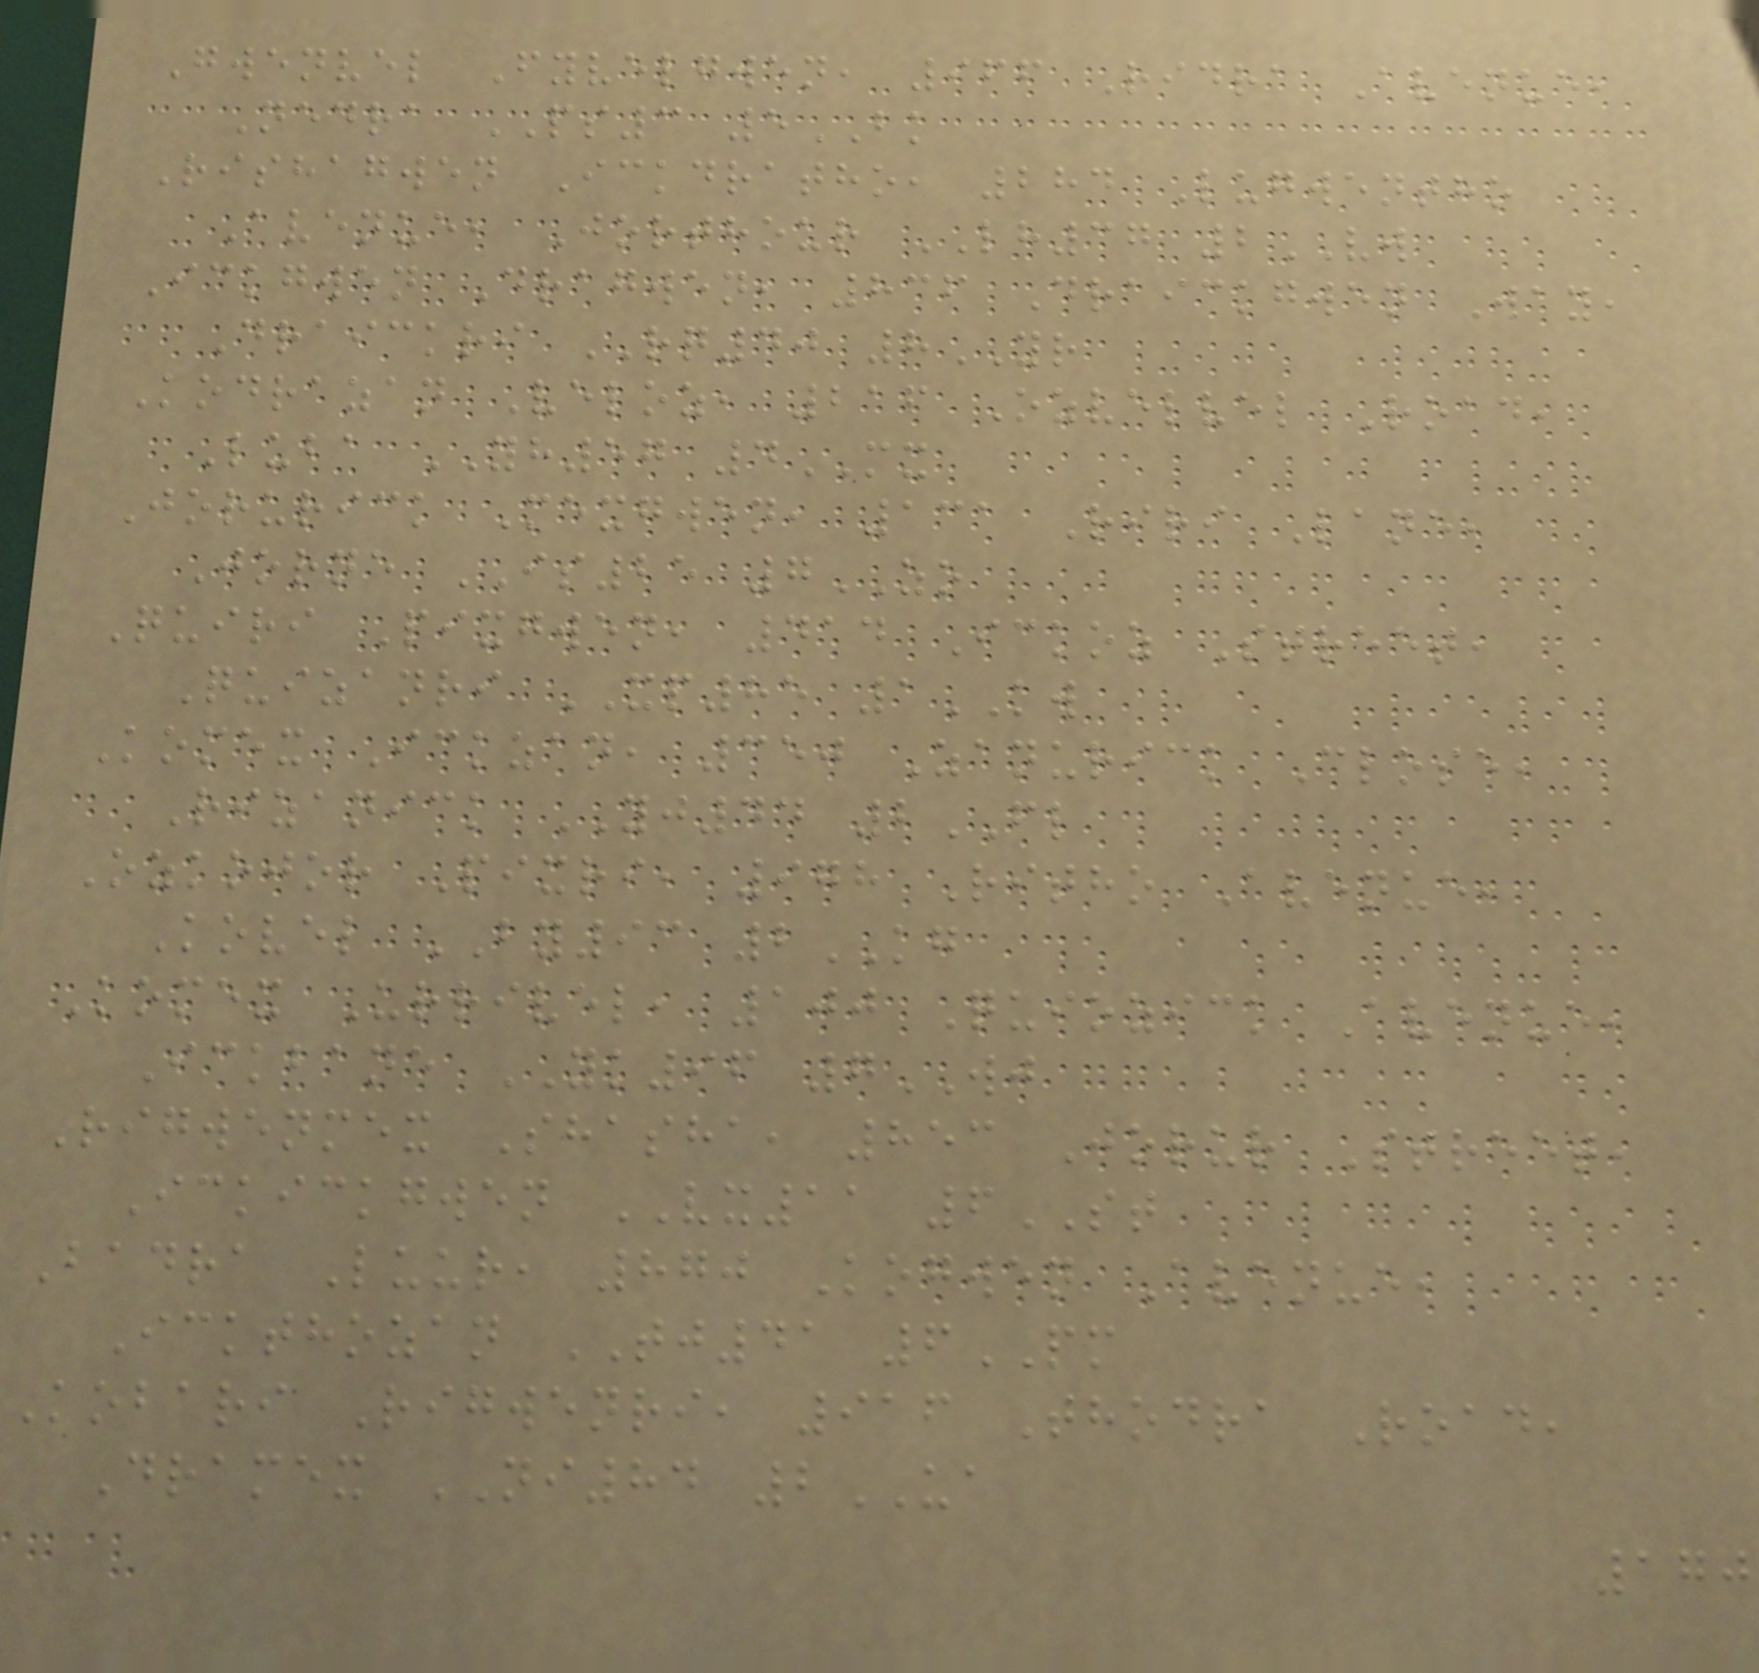Gwenvel Fyvelgwen, 966 Ridra Avenue,
Nedra PS3 5BK
Rishagwen Ickdratho, 284 Lugwentho
Avenue, Jorthour LH37 2VW
Ickgwen Dragwen, 836 Draickgwen Way,
Draickri RQ40 8YR
Kodrazan Veloz, 216 Ozvelvel Road,
Luba YH57 4MX
Jorurick Mexgwen, 131 Riri Lane,
Jorne IS25 7ZO
Quiri Pixgwen, 414 Ickoz Street,
Quizanri XP85 1KW
Komex Ickzan, 350 Zanurick Close,
Rizanick YJ44 2FL
Ozkojor Pixri, 978 Ritho Avenue,
Kovel BY93 2KG
Komex Urrivel, 100 Quiozick Avenue,
Ickbane YK96 7WJ
Rigwenmex Shasha, 853 Jorur Street,
Ickickgwen VX11 6ST
Badra Luur, 870 Kogwen Avenue,
Ickthozan TJ41 6PM
Kobari Rigwenri, 916 Thodra Road,
Dramex NI84 2UA
170
